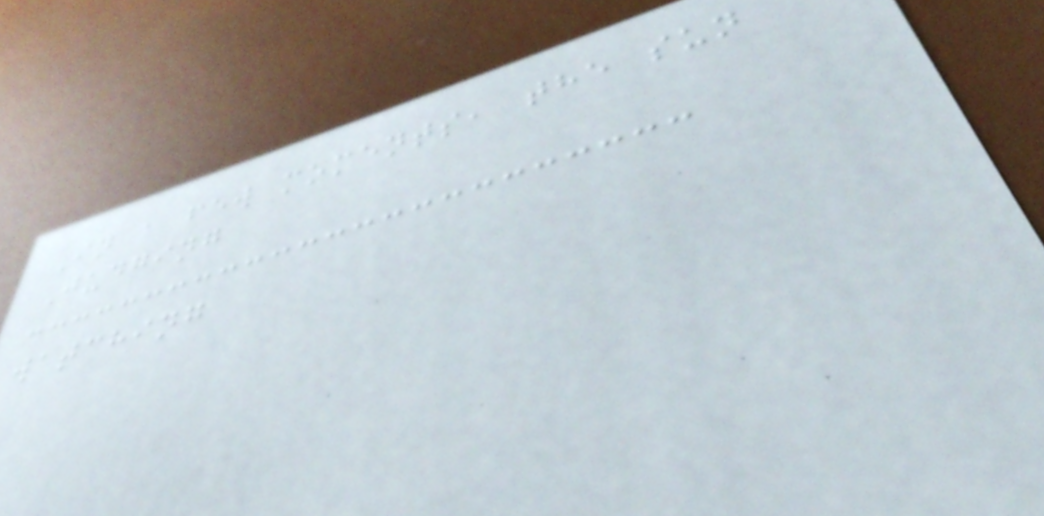In a few moments, the sun
Judging
watching
